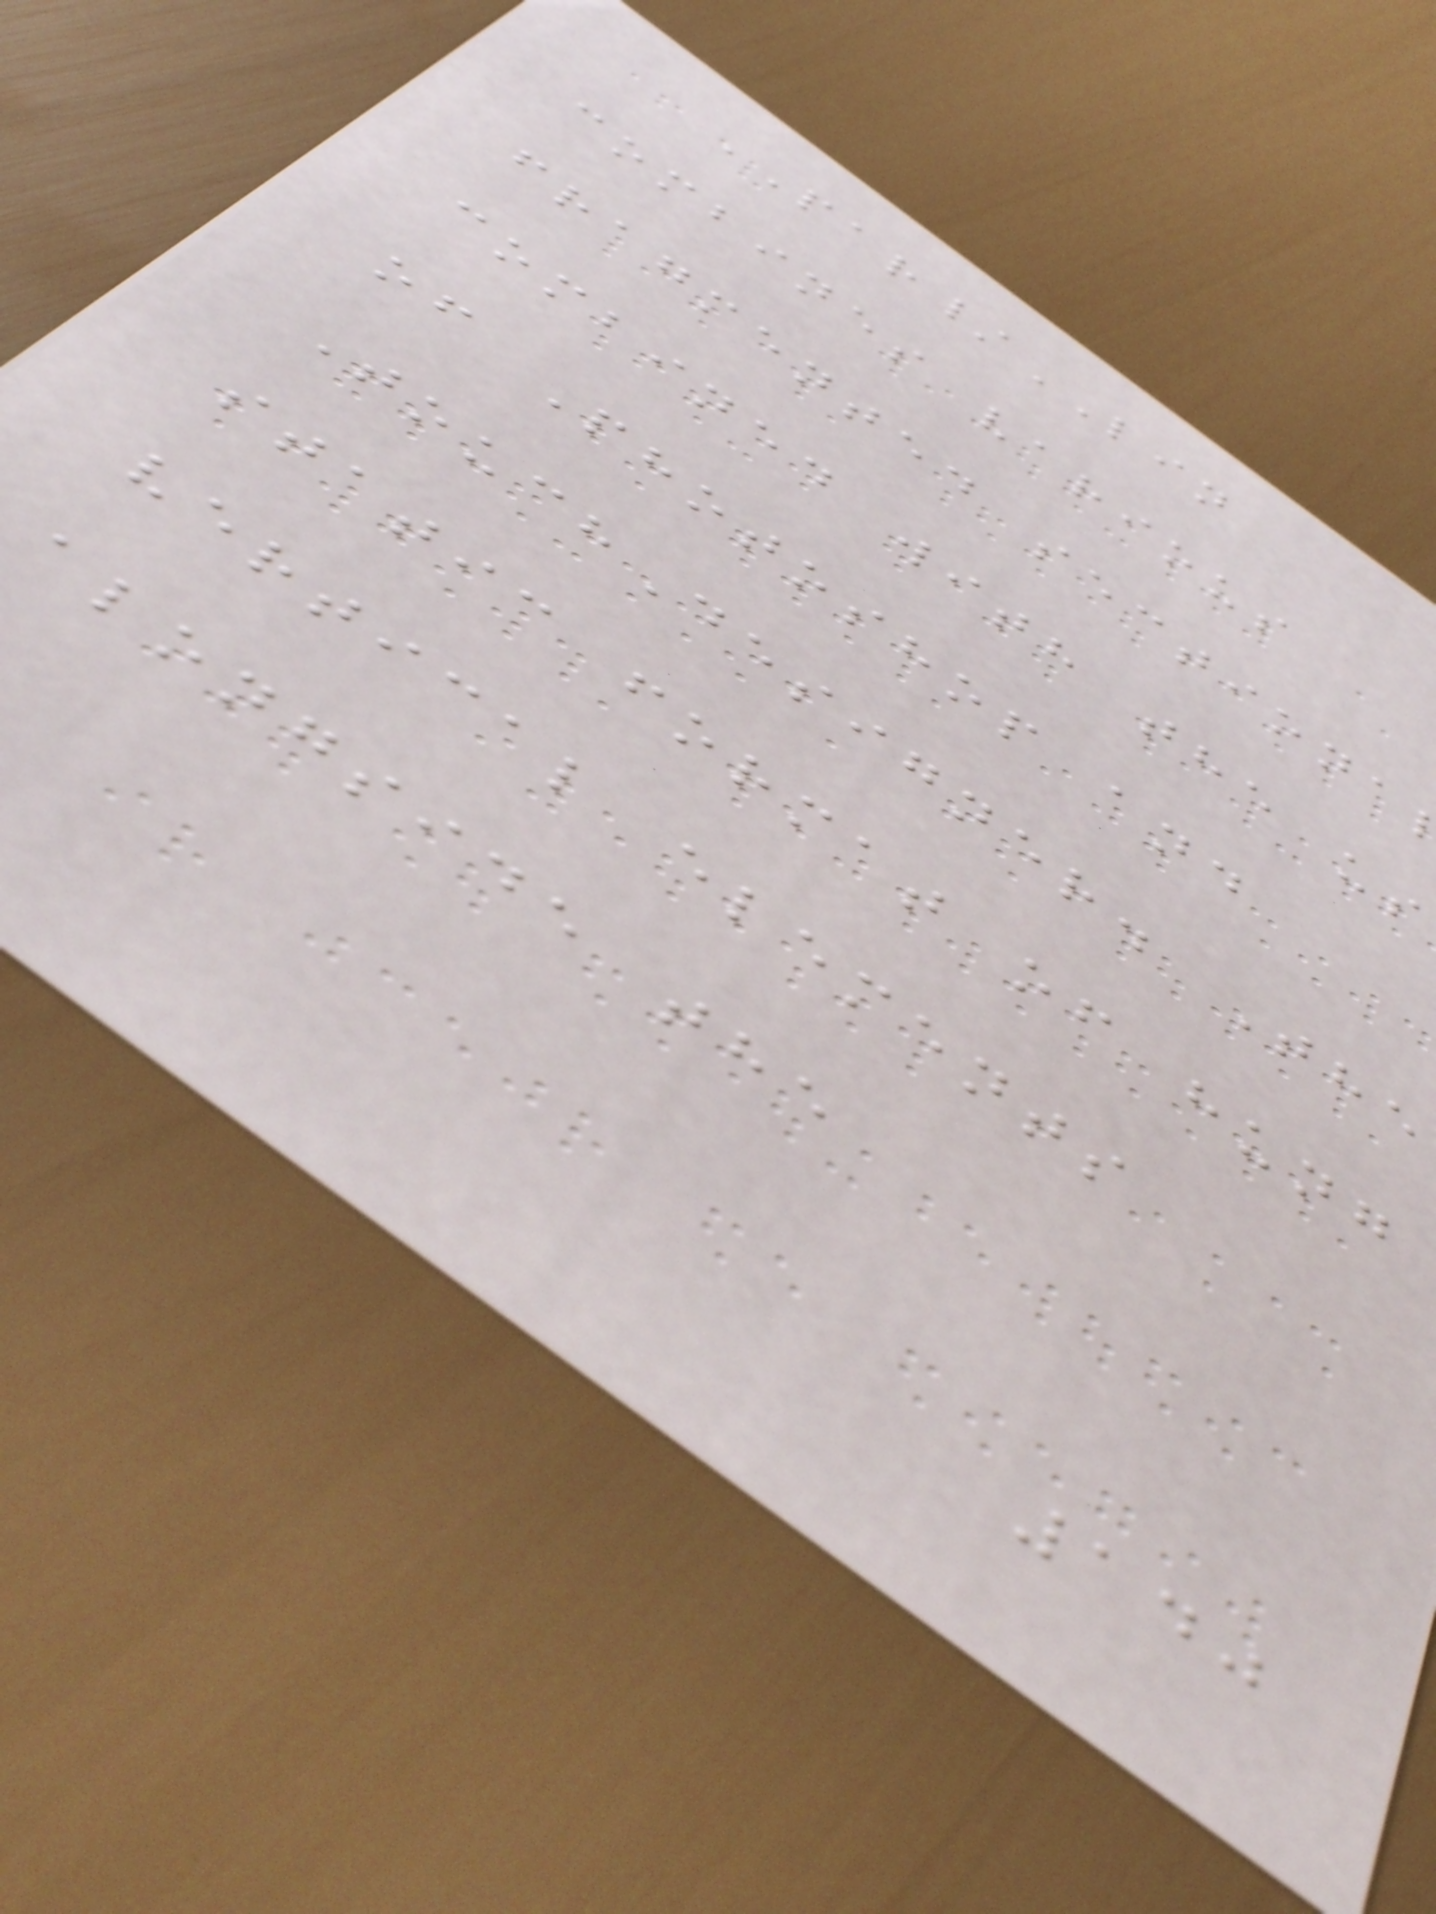PAR/LIN
combines various
fragmented sectiona
combined with the us
of Photoshop and
TouchDesigner. The
static format of hung
vertical elements
alongside the
140
